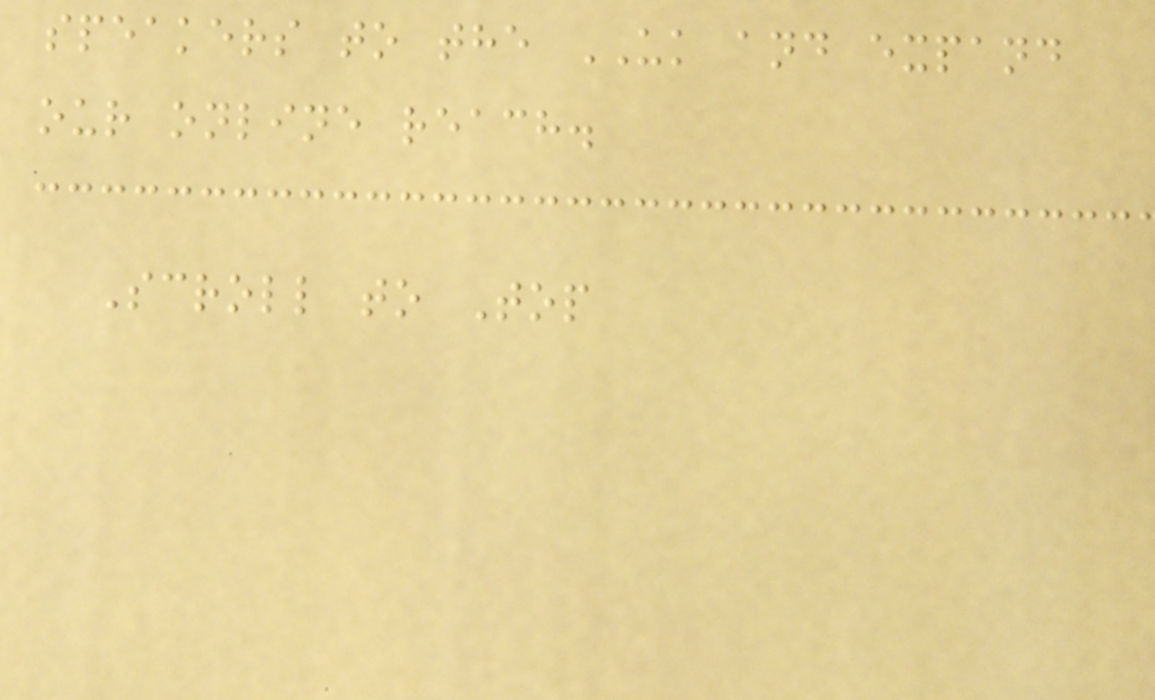speakers to the UK and expand
our online reach.
Scroll to Top
